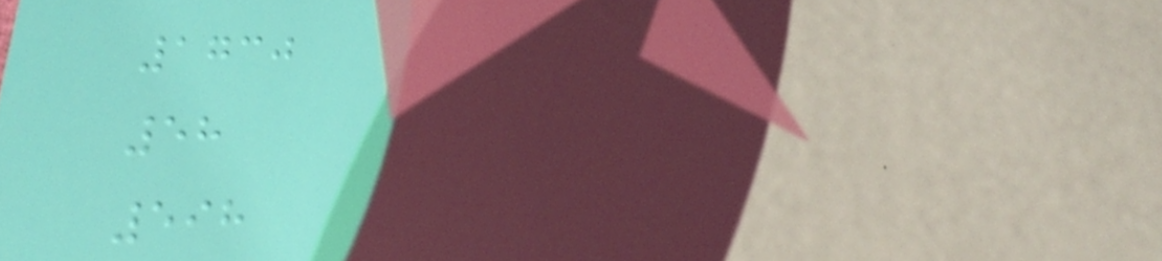1730
58
598
